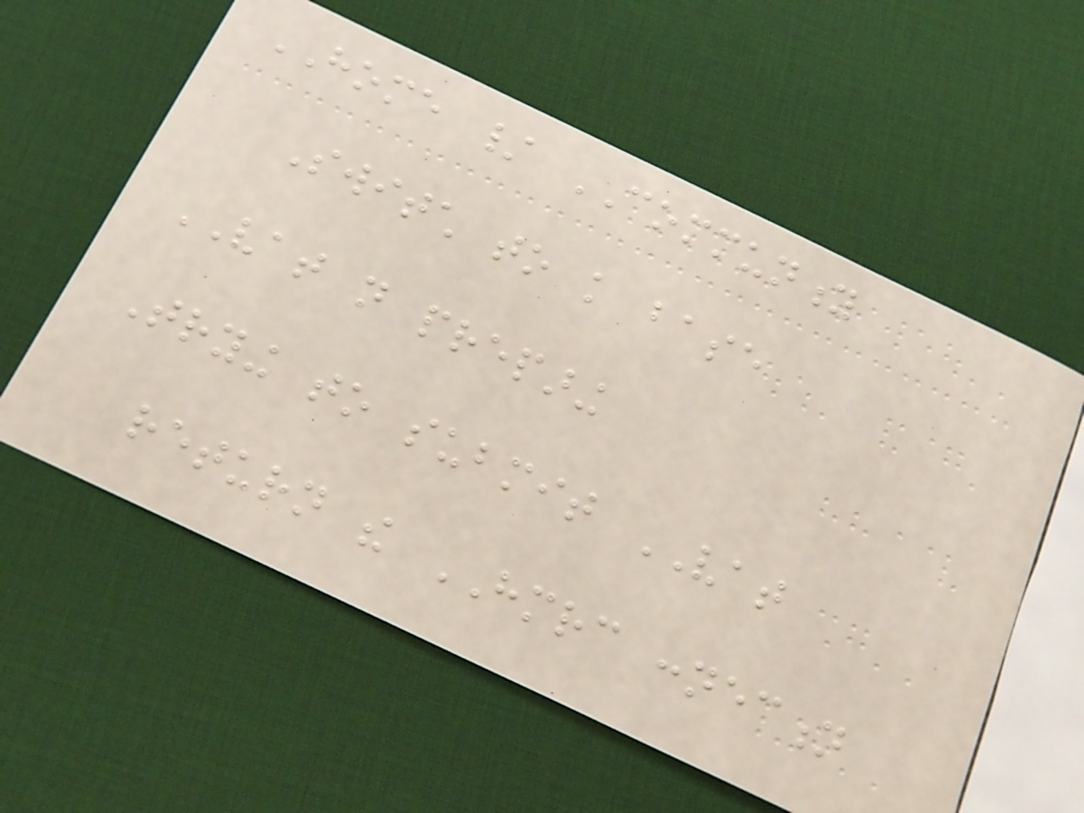HOME / COMMUNITY
Switch to knowledge base
VAT not preparing
Trying to submit VAT
return the HMRC connection
